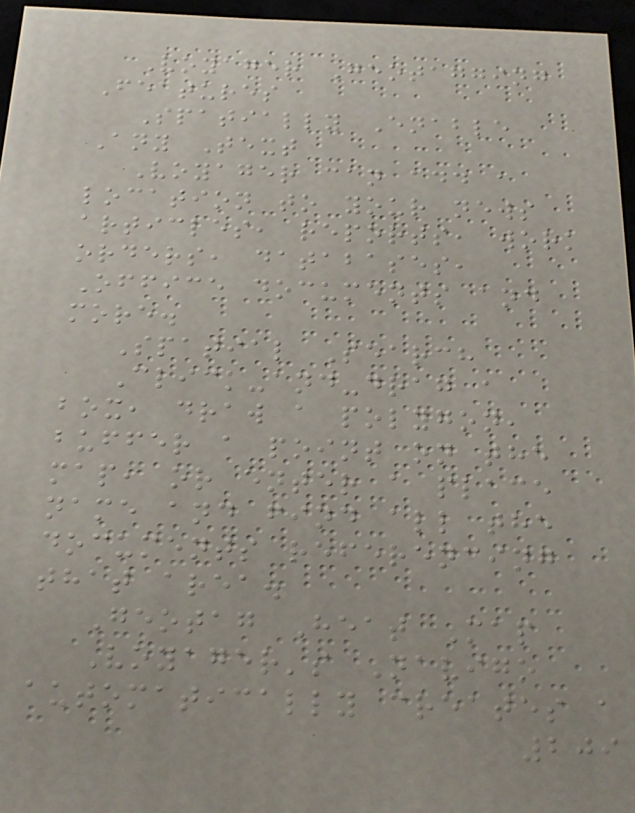Voyager Geotagging
Features
Spatially Enable
Any Text
Voyager can add a
location to your news
articles, reports, work
orders, databases,
Office documents and
more.
Spatial Search
Click-and-drag a
box, draw a polygon,
buffer a point on the
map, or enter a place
name and find all the
documents referencing
that area.
Geotag Heat Map
Voyager's Navigo
automatically creates a
209
